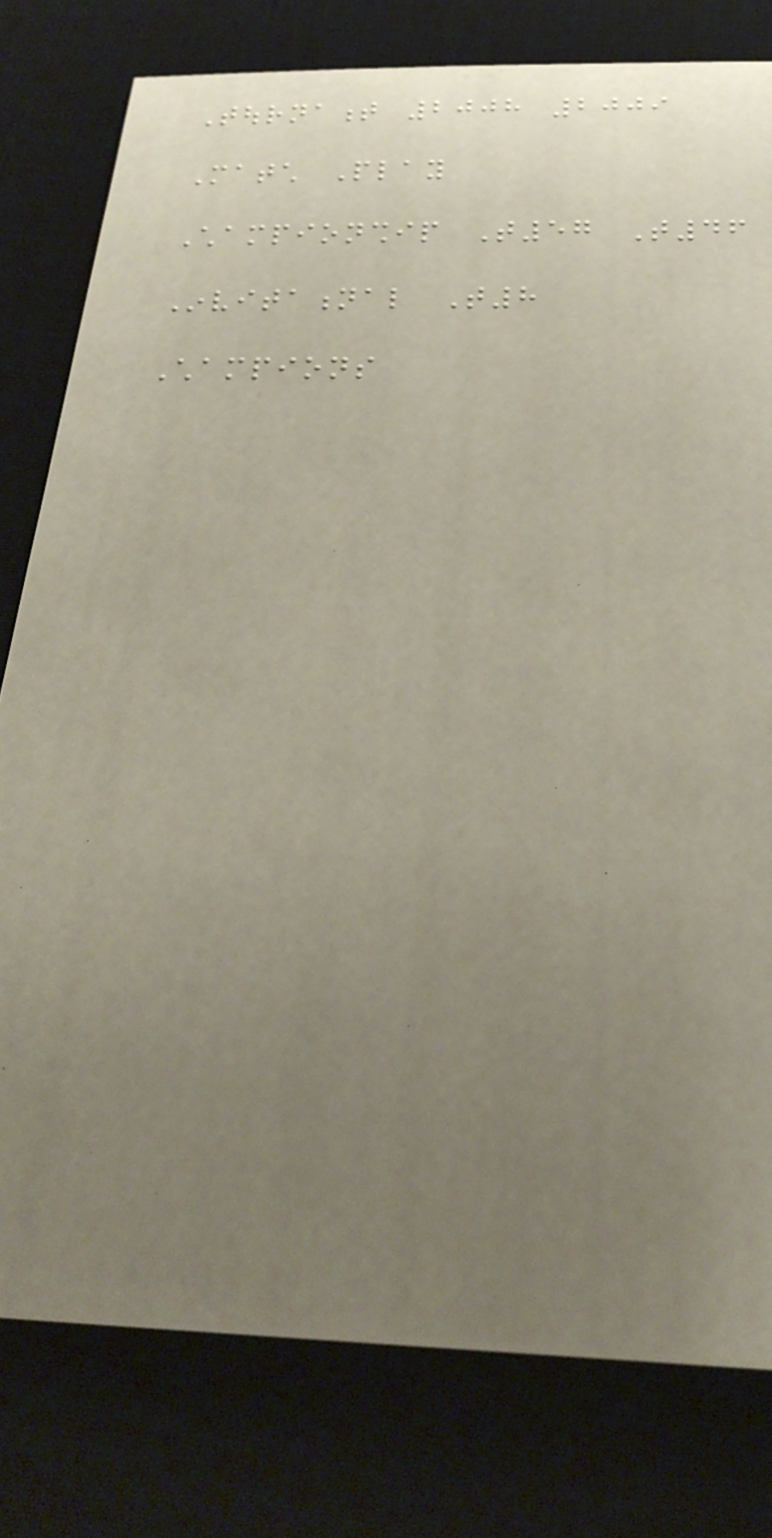Tournament 2008 2009
Match Play
Championship T57 T46
Invitational T8
Champions
